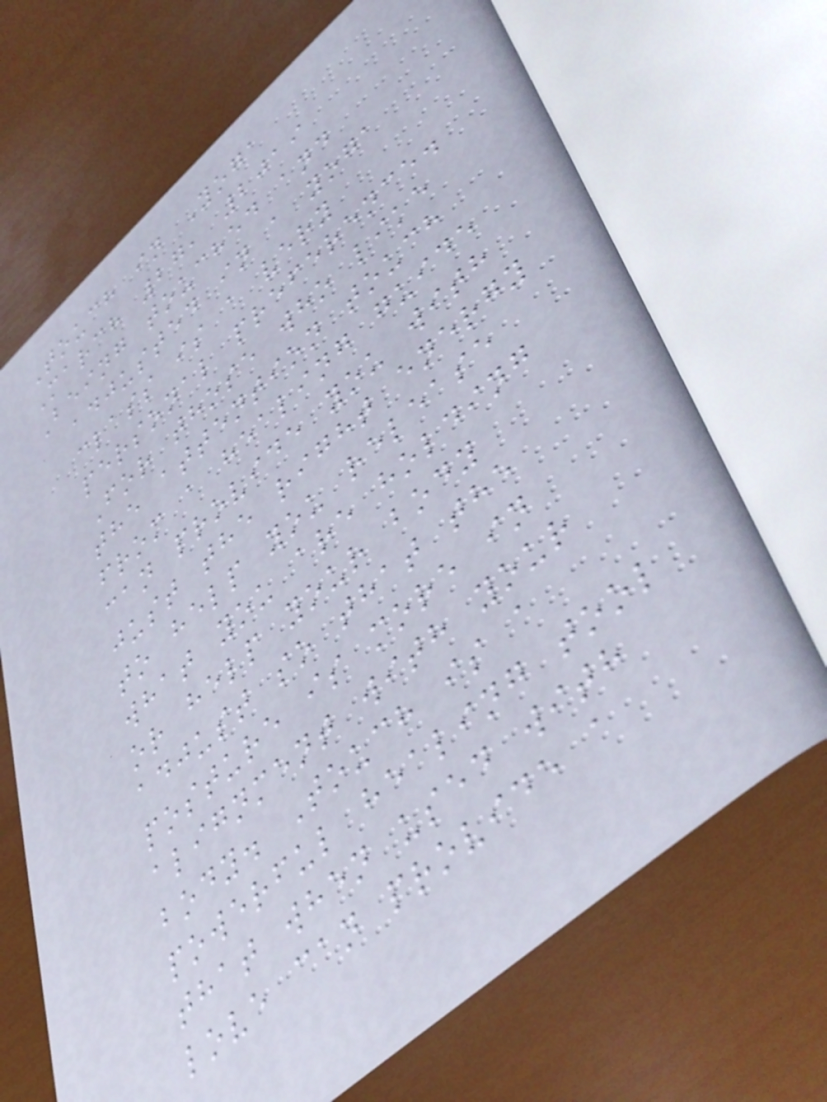Touch in Yoga
March 27, 2019
Being touched and
adjusted in a yoga
class is a very
personal preference.
For those who like
the attention touch
from a healing guide
can provide you with
just the right energy
to help you release
what you are holding
or help your body
adjust so that the
posture is more in
alignment with your
body. Touch is a
powerful healing tool
that when used with
love can provide a
